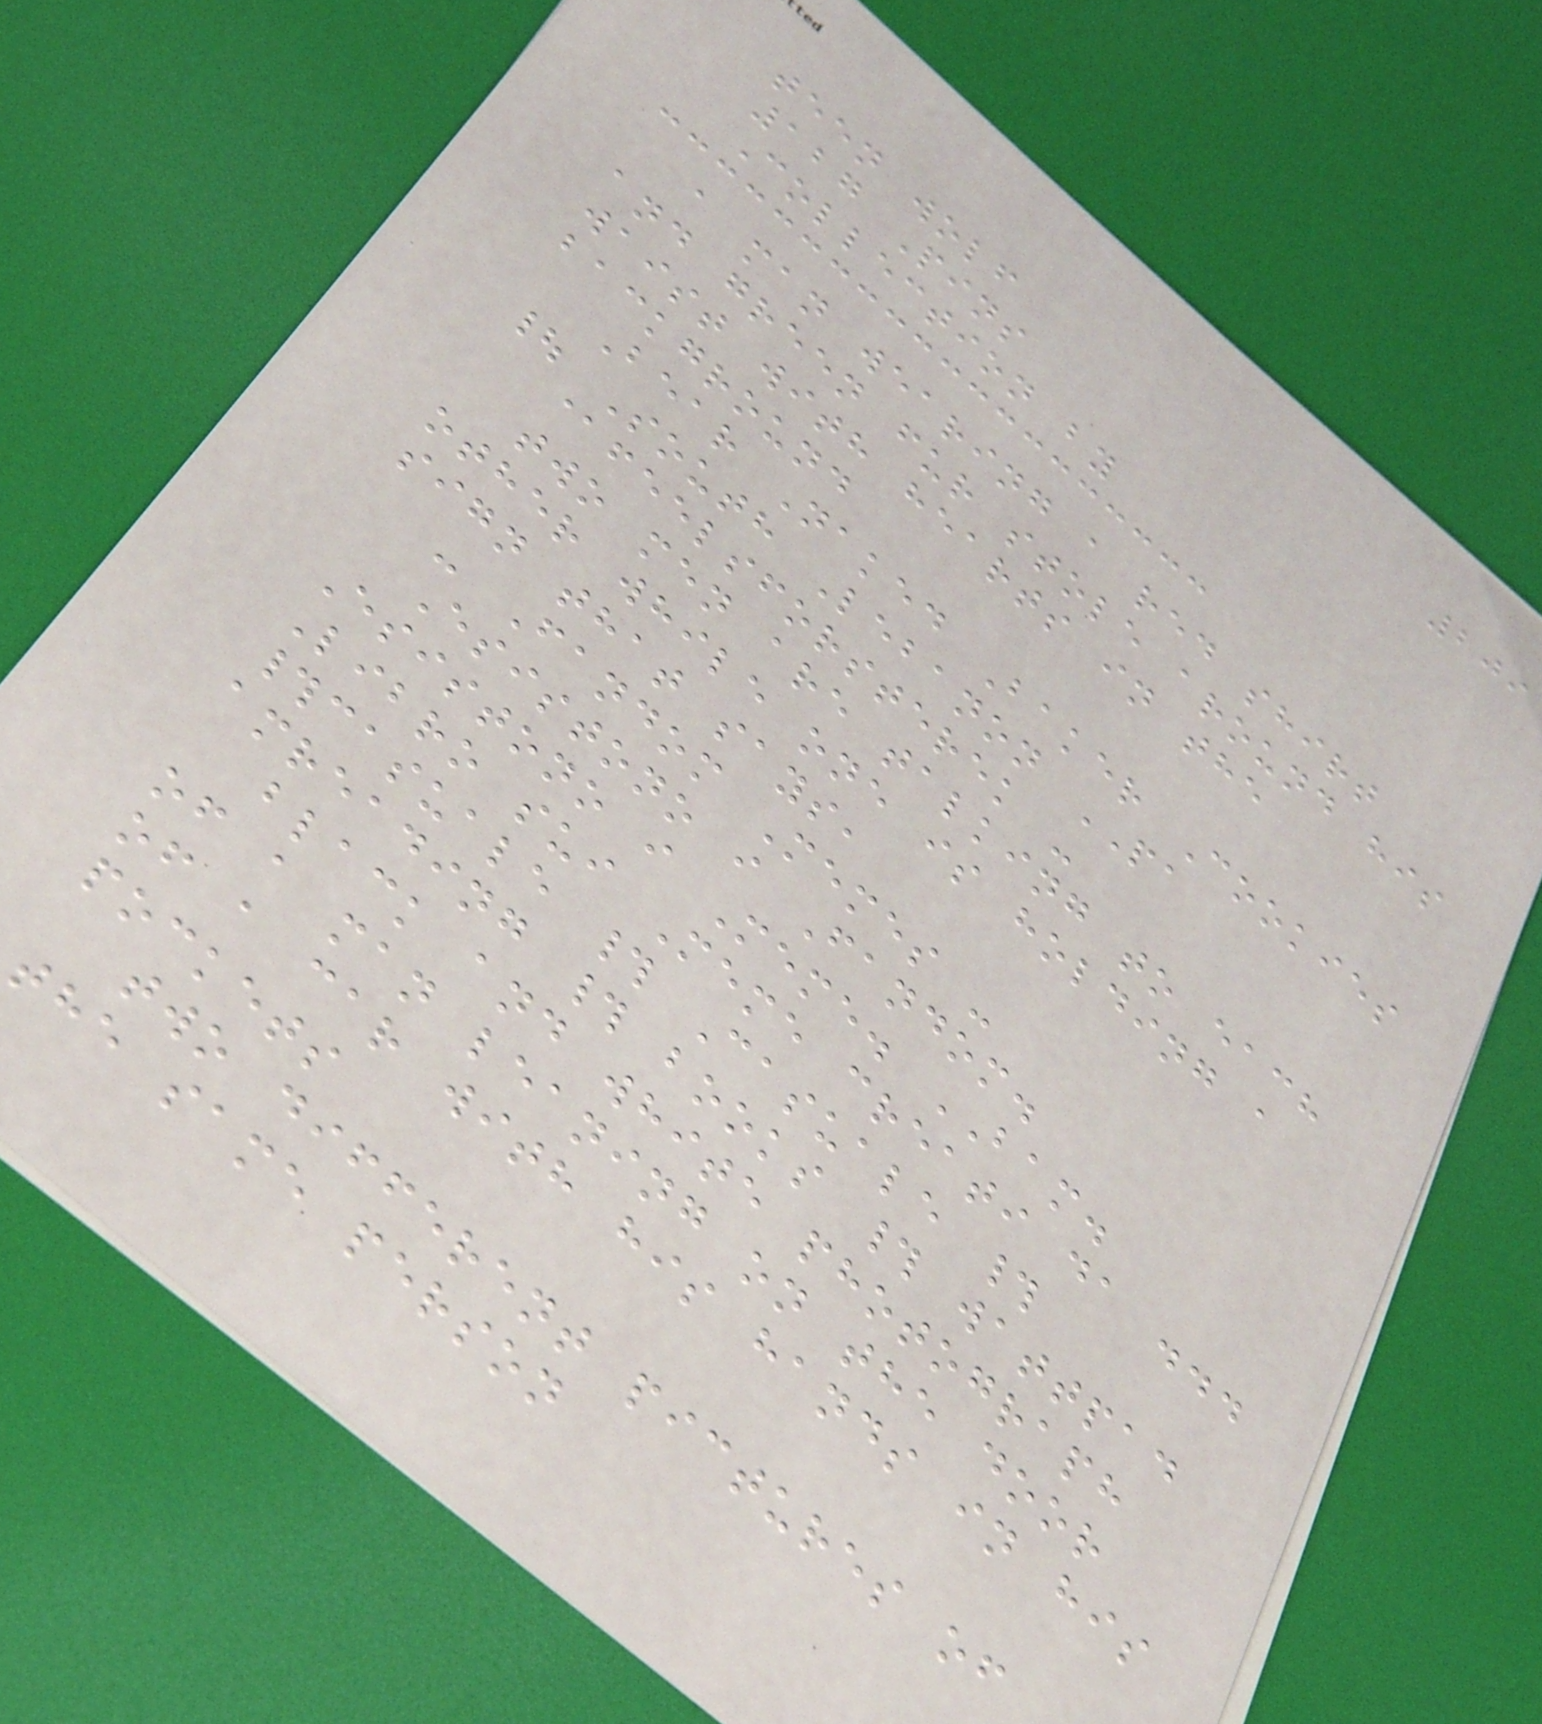209
teen wolf
127 Pins
Collection by
a man wearing a red shirt
and green fur stole around his
waist with hearts in the
background
Bear Naked Baker Cookies
| South Lebanon PA
@feelsforsterek -
two men are talking to each
other while one is holding a
sign that says,
- Fandom Memes -
Esistono i Fandom.
Esistono i Meme. BAM.
Libro sui Meme creati da ...
#casuale # Casuale #
amreading # books # wattpad
black and white photograph
of a man leaning on the door
of a car with his hands in his
pockets
two different pictures of
the same person
